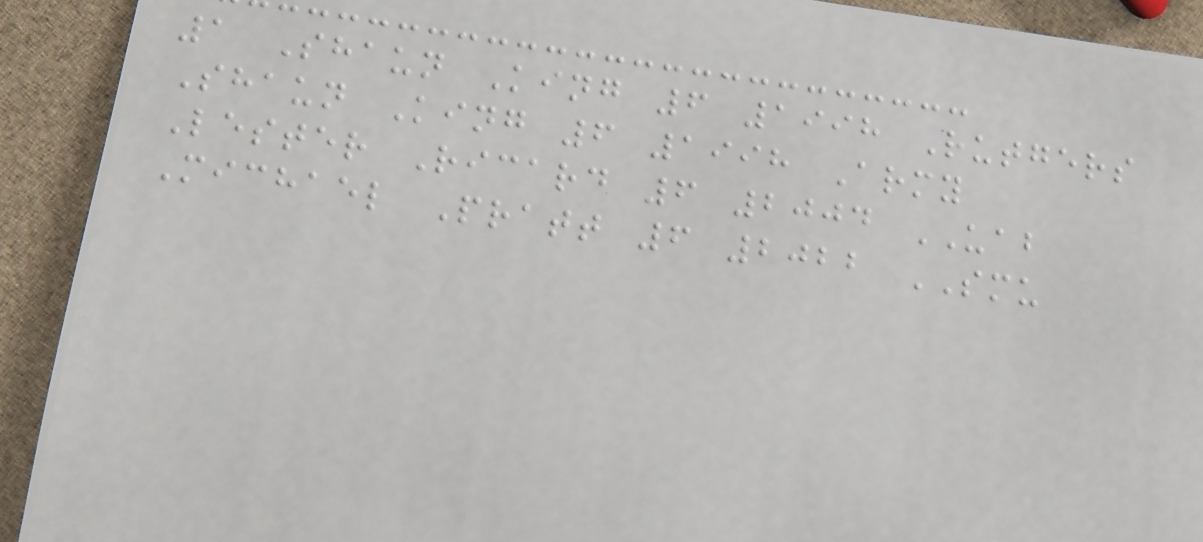1 Shaun King 6 1998 Rutgers
Shaun King 6 1998 Army
Lester Ricard 6 2004 UAB
Michael Pratt 6 2022 SMU
